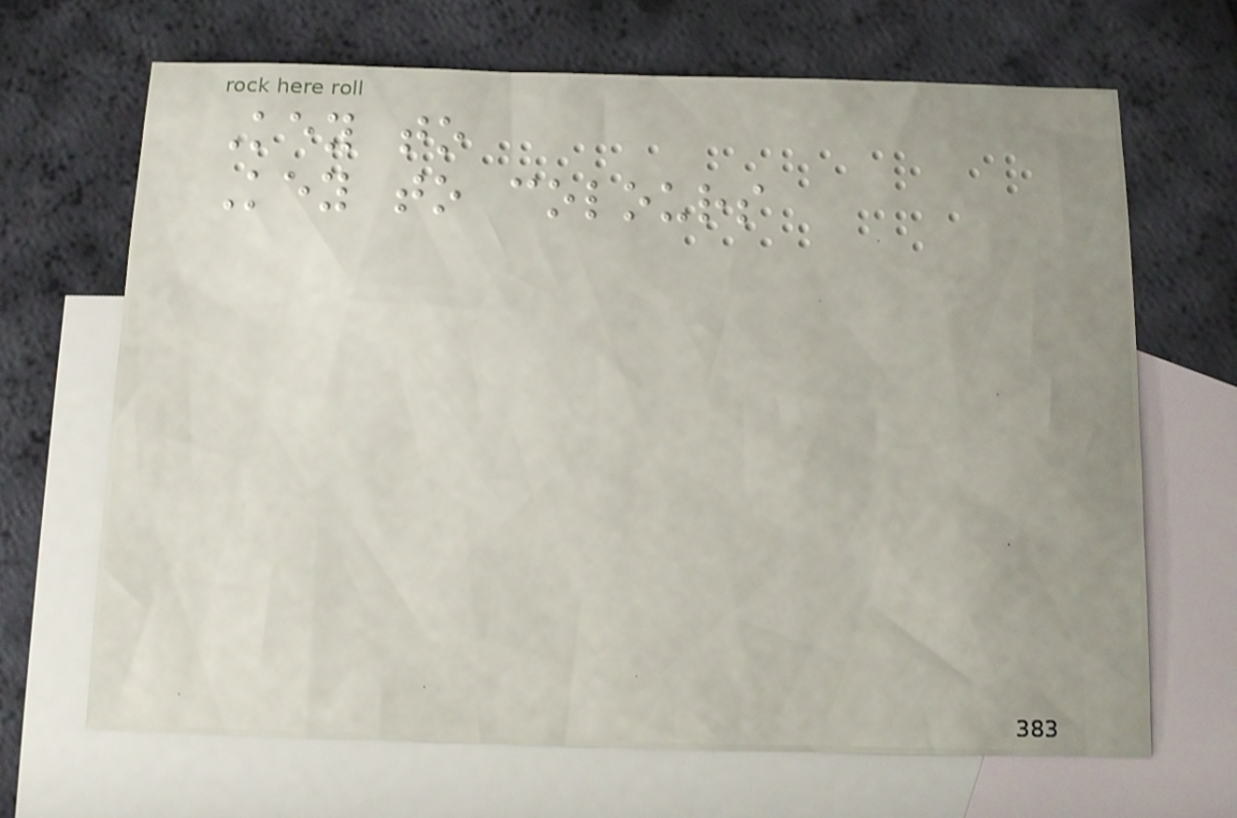Key to
Key to colours
